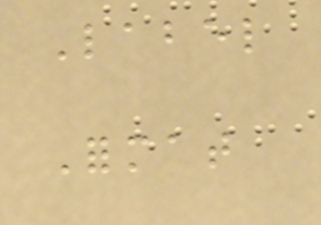Label
Format
